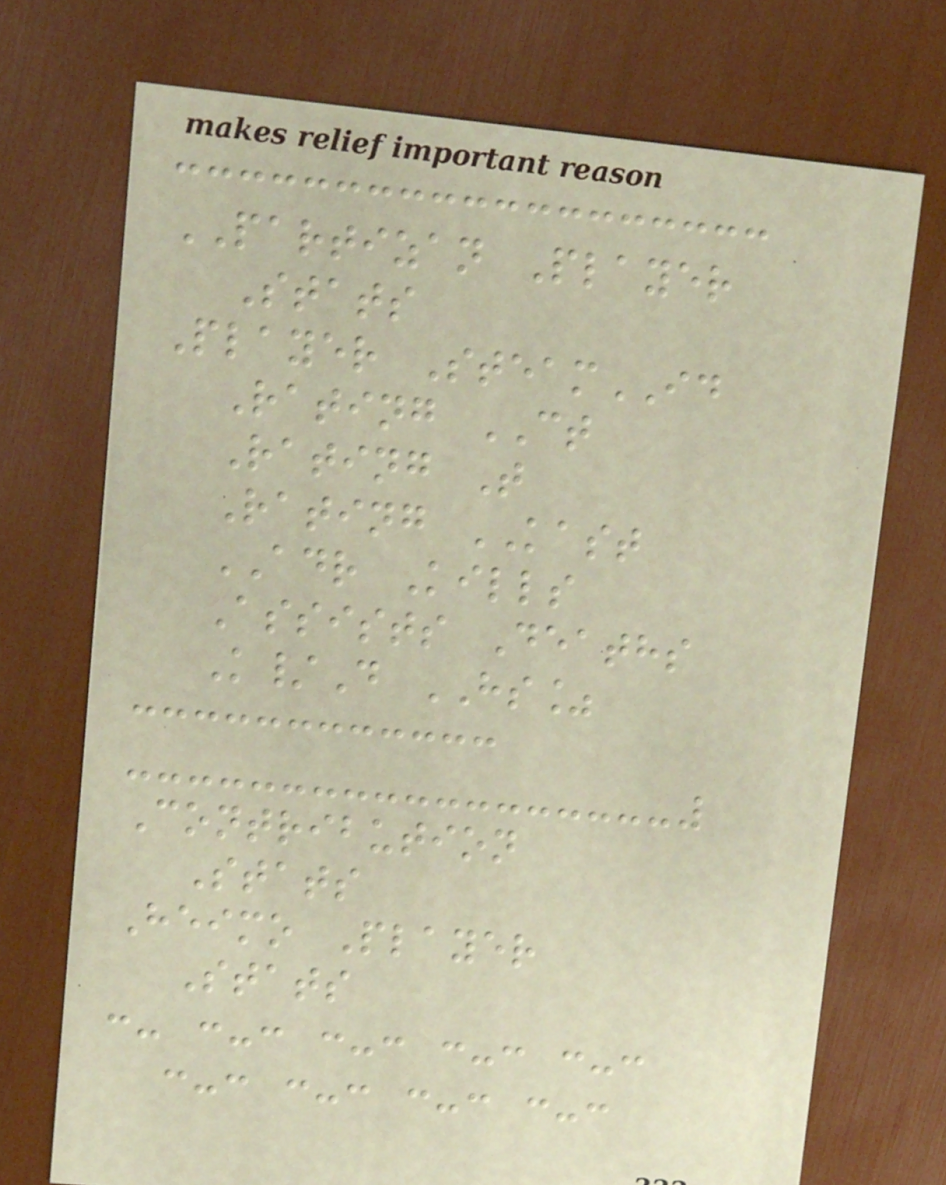PARTIZAN Player
Stats
Player SteamID
Rating CT
Rating T
Rating KAST
ADR Kills
Assists Deaths
K/D HS%
Contribution
Stats
Heimo Player
Stats
:- :-: :-: :-: :-:
:-: :-: :-: :-:
